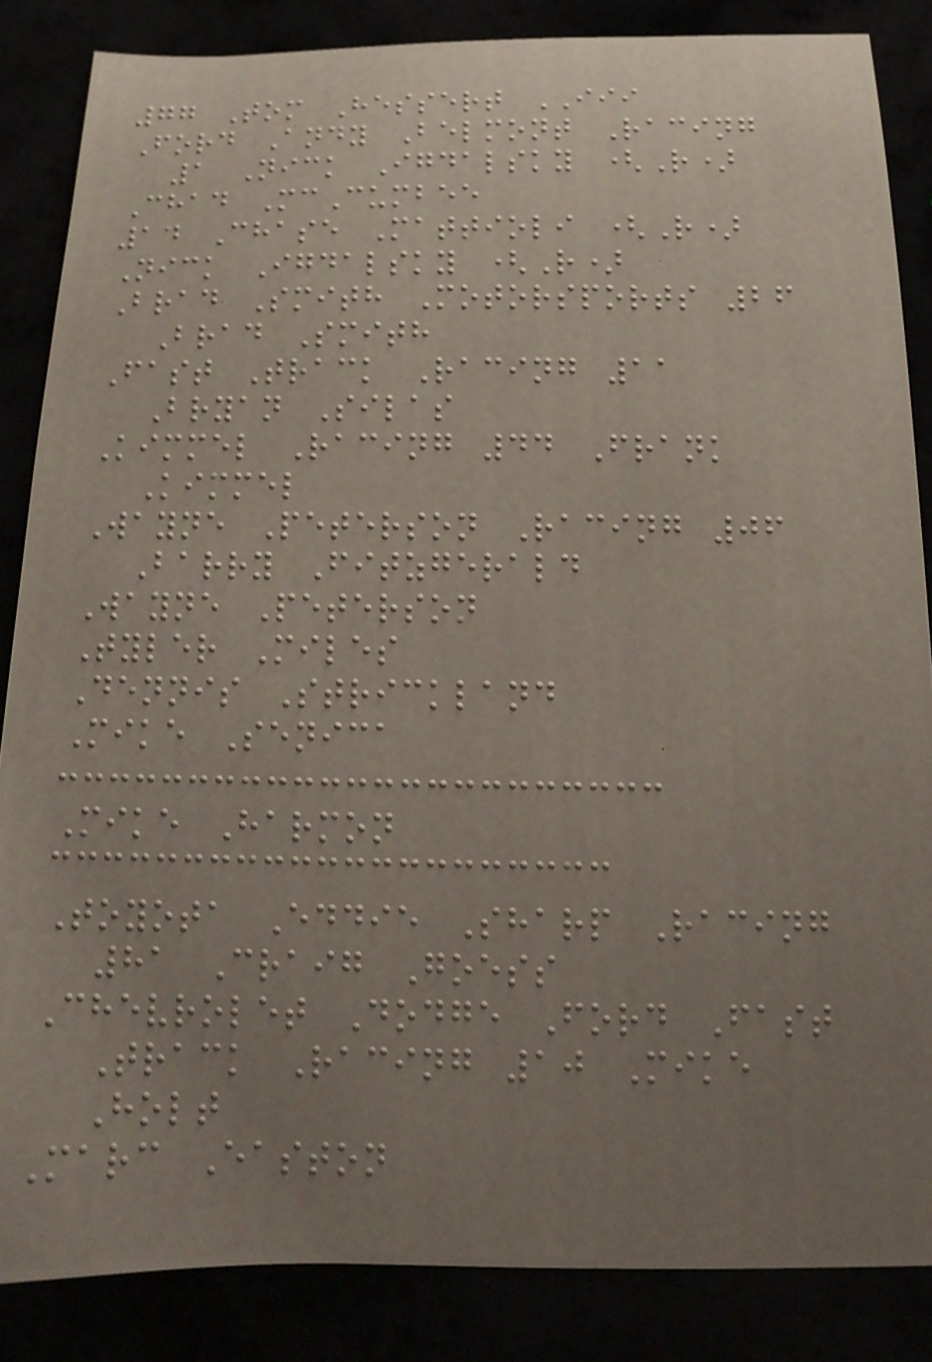77 Tom Hessert III
Ford Andy Belmont Racing
1 Nick Igdalsky (R)
Chad McCumbee
14 Chase Mattioli (R)
Nick Igdalsky (R)
Brad Smith Motorsports 26
Brad Smith
Fast Track Racing 11
Bryan Silas
Kimmel Racing 44 Frank
Kimmel
Wayne Peterson Racing 06
Barry Fitzgerald
Wayne Peterson
Tyler Miles
Dennis Strickland
Mike Senica
Mike Harmon
Toyota Eddie Sharp Racing
81 Craig Goess
Chevrolet Dodge Ford Fast
Track Racing 10 Mike
Holt
Marc Easton
